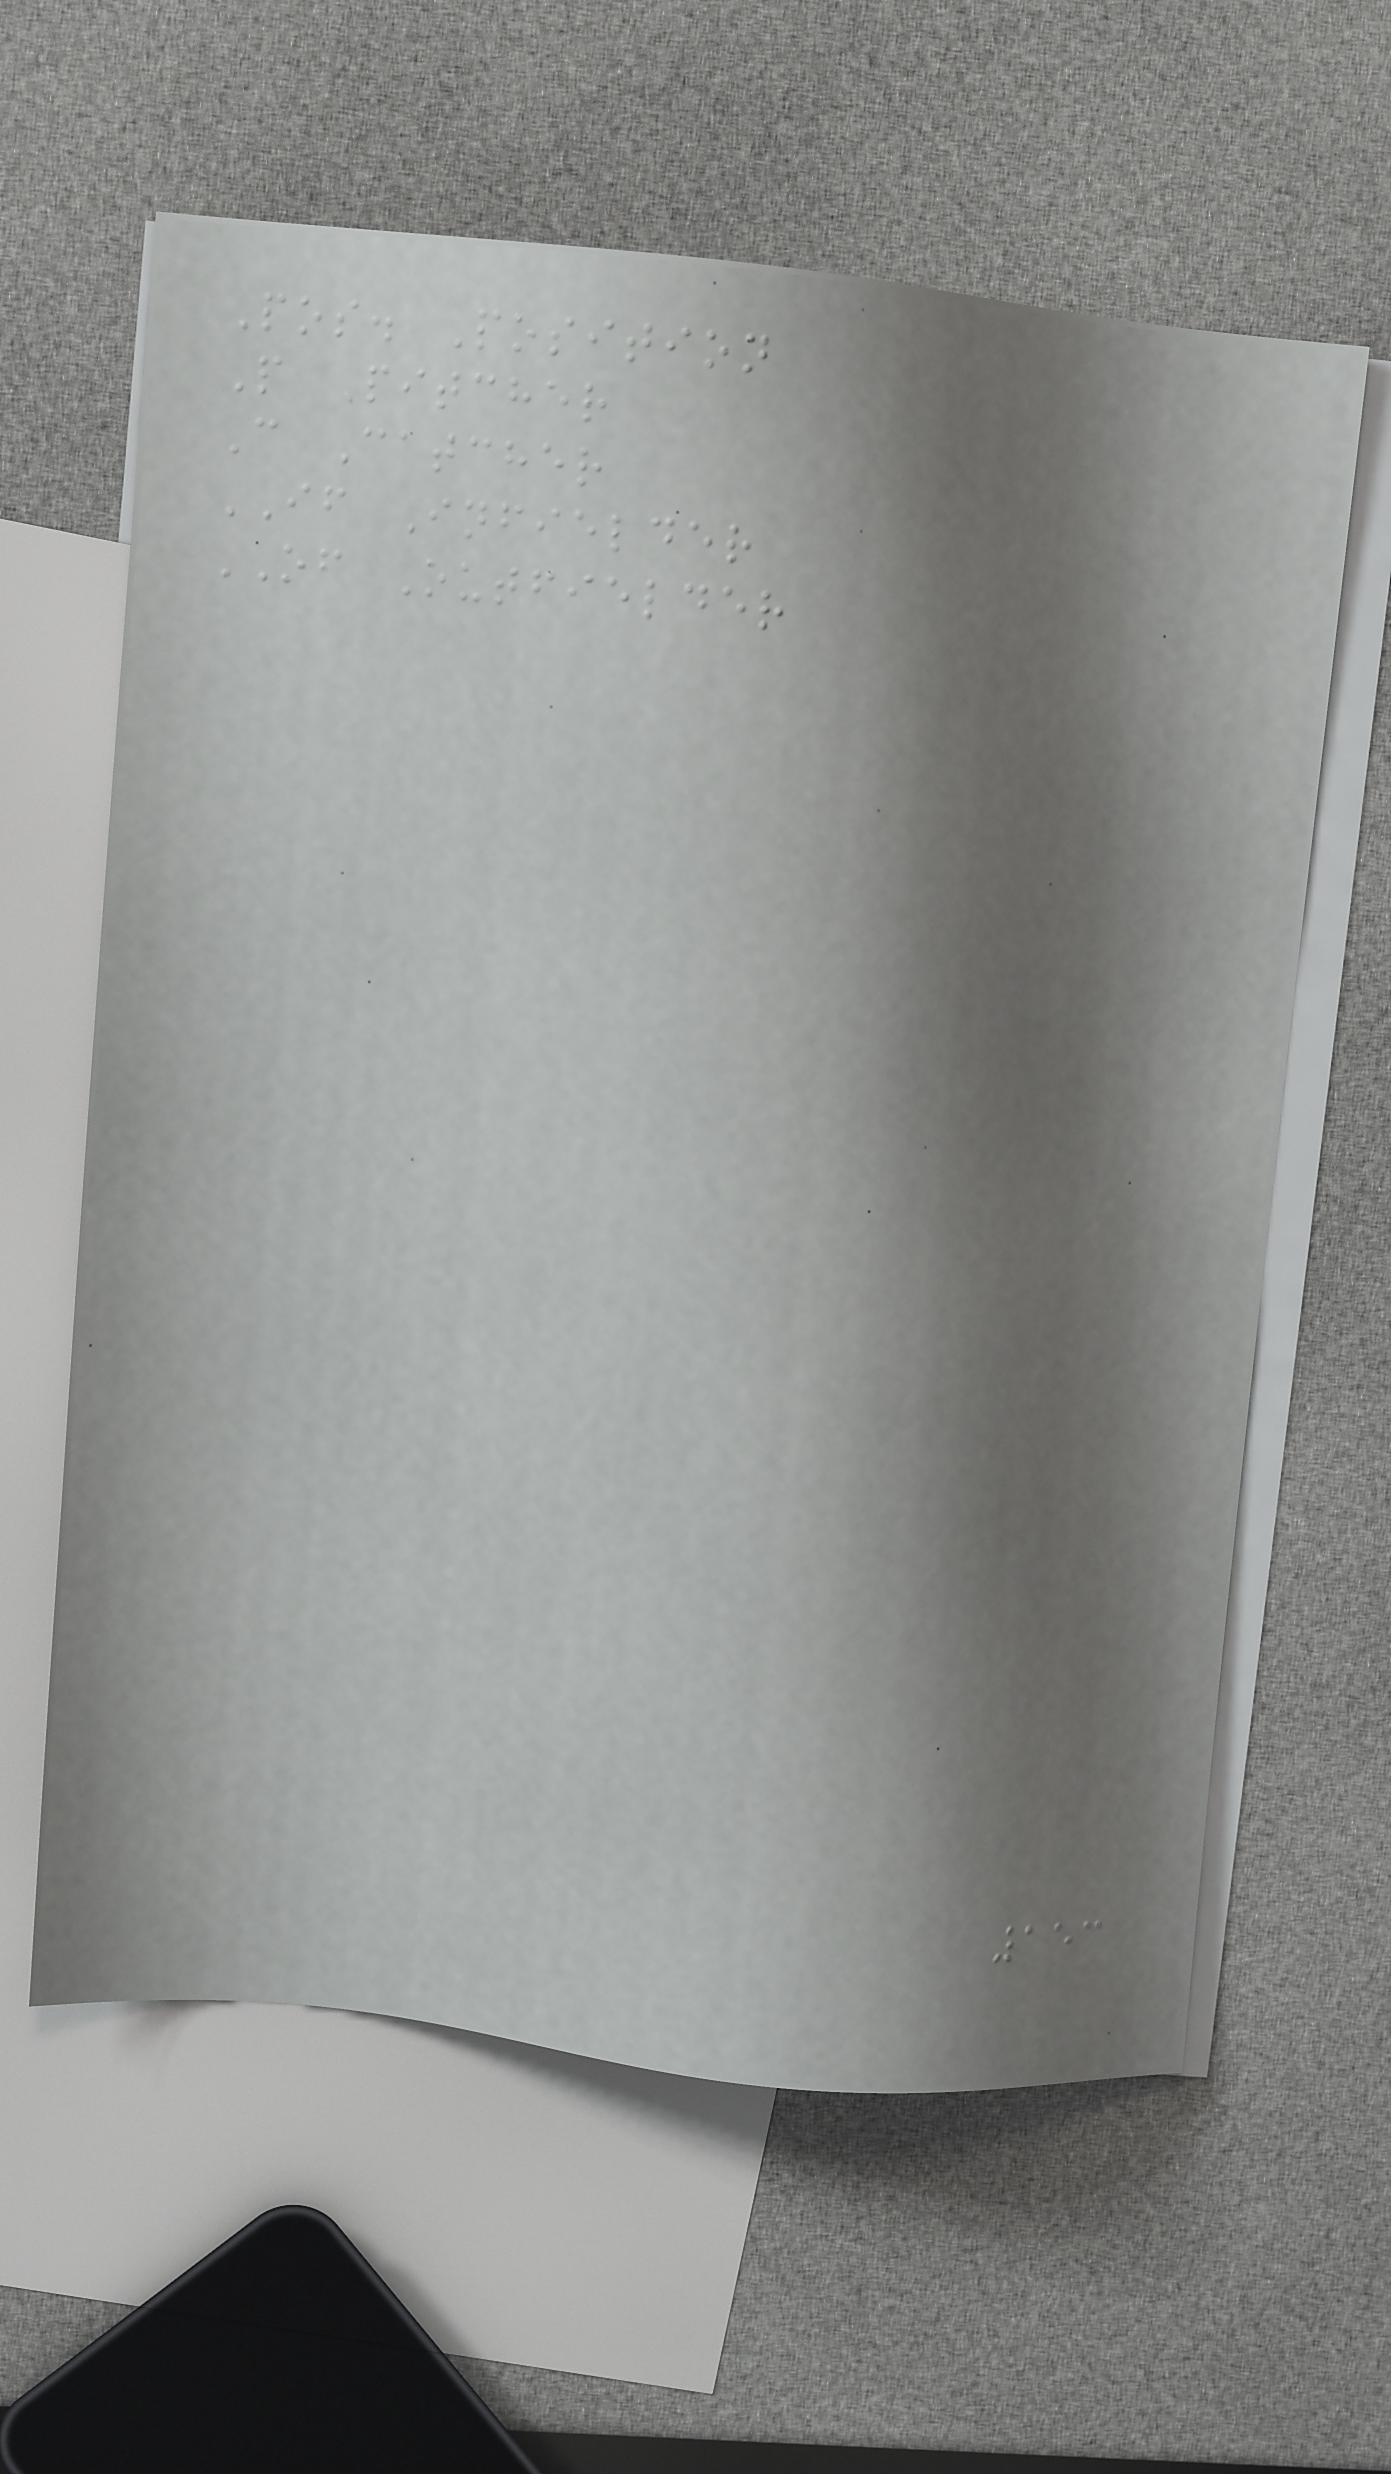Pos. Position
P Pitcher
C Catcher
IF Infielder
OF Outfielder
153
